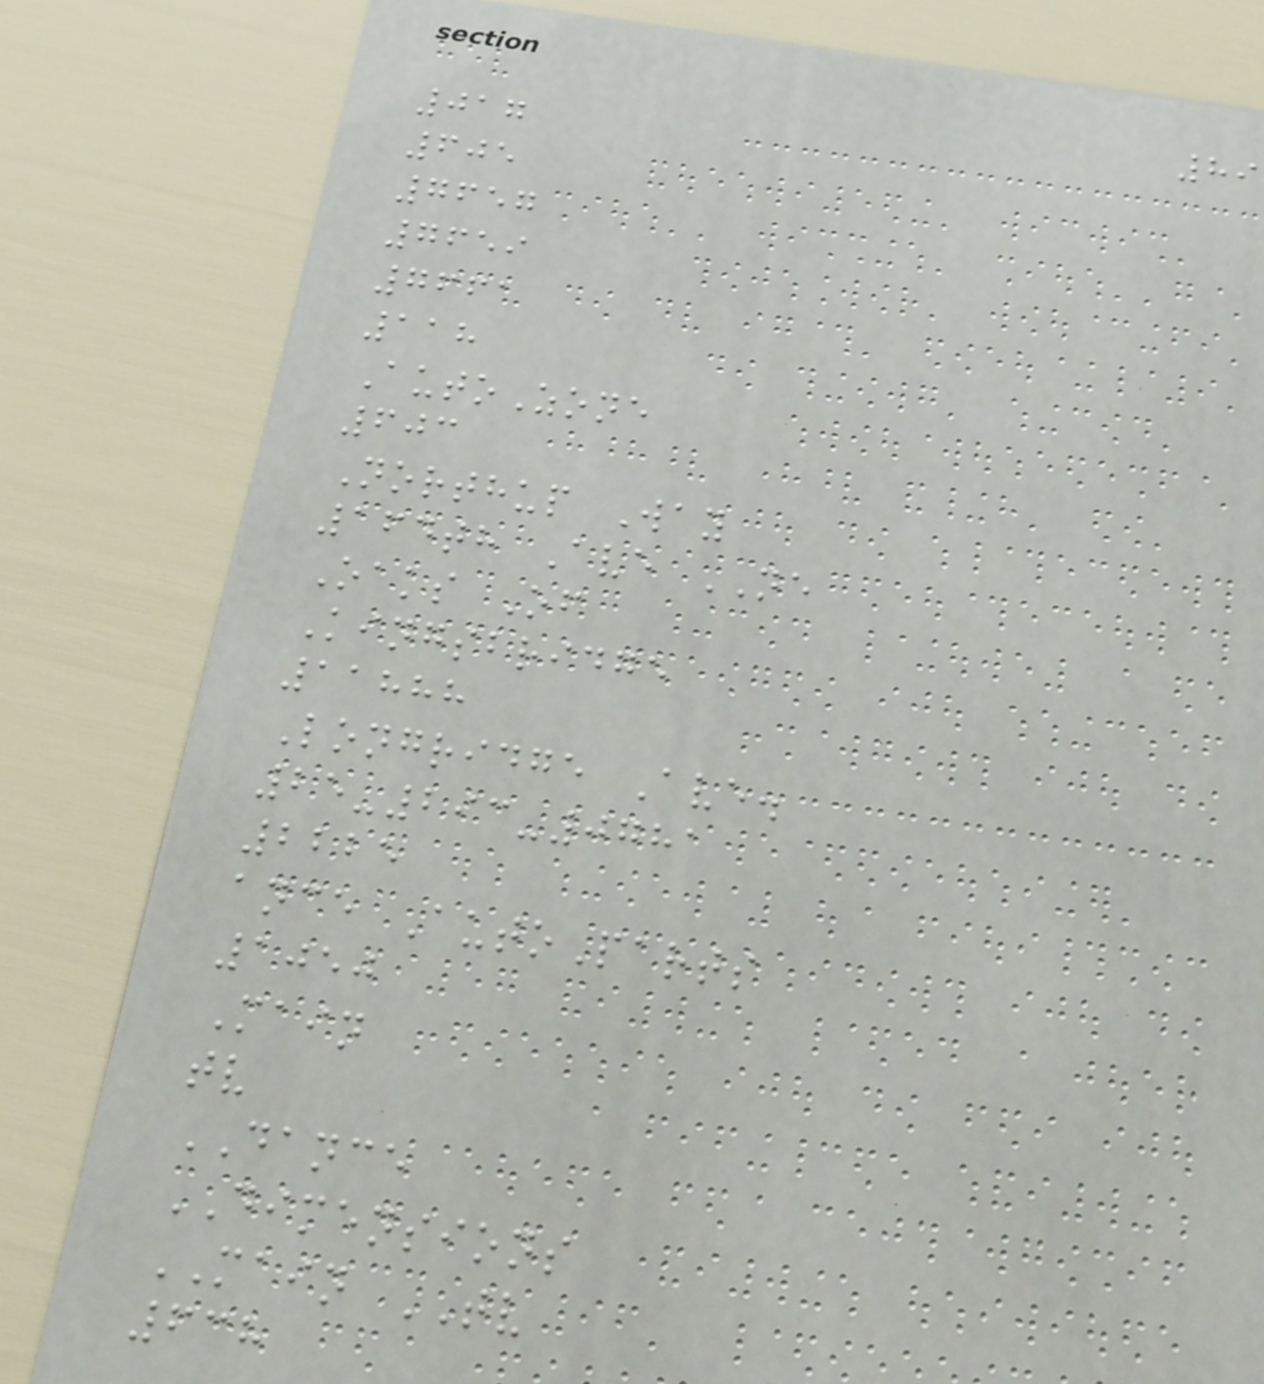89
017
605
7657
7659
7661
118
AutoZone
603
Northup Way
164th Ave NE
Oaks Of
Kingsbridge
11888
Longridge Ave.
25-293-0781
2225
ance AutoParts
1050
Main
tv
DANCE
DIMENSIONS
MAIN TV
638
